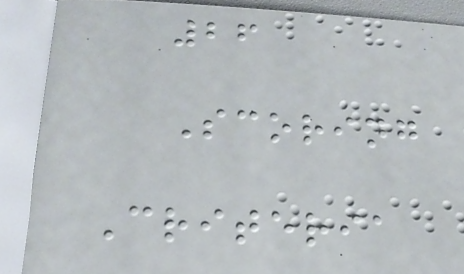26
Scoring
Criteria
